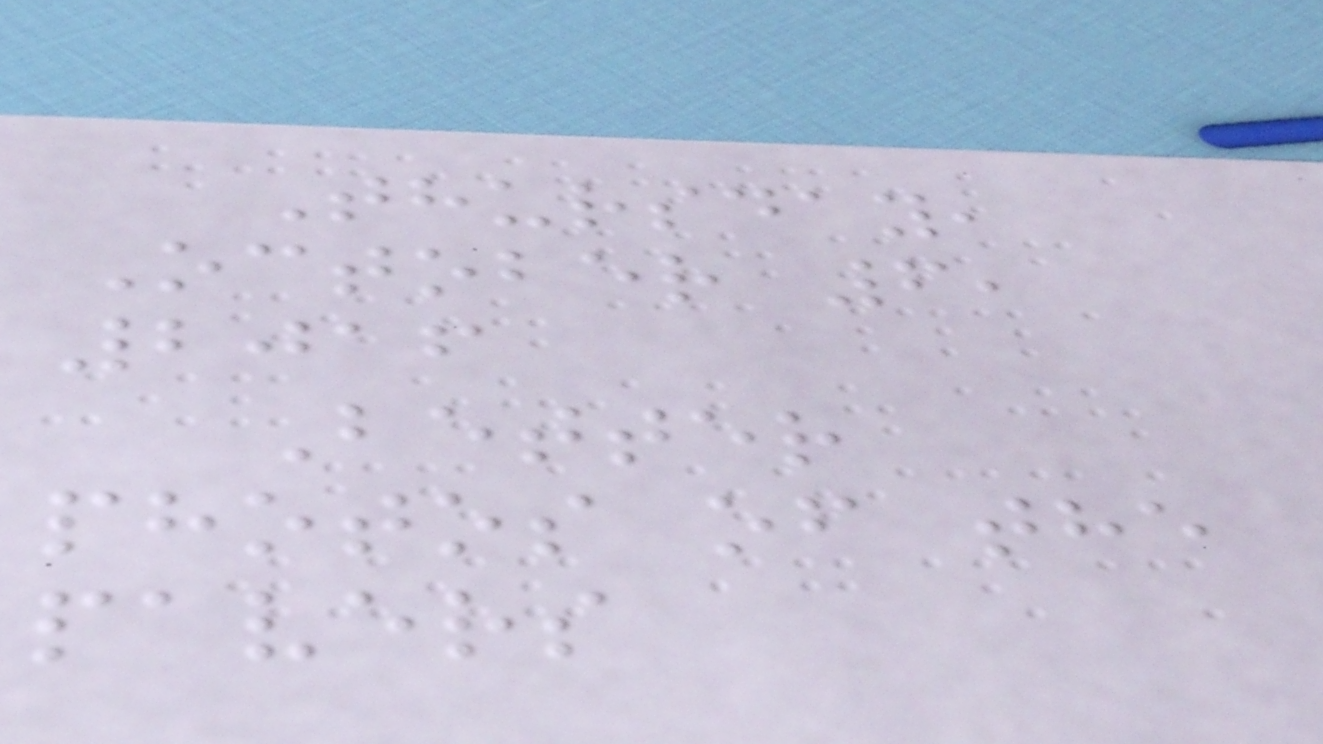Thursday,
October 6,
2016
Better
photos of the
pavers
